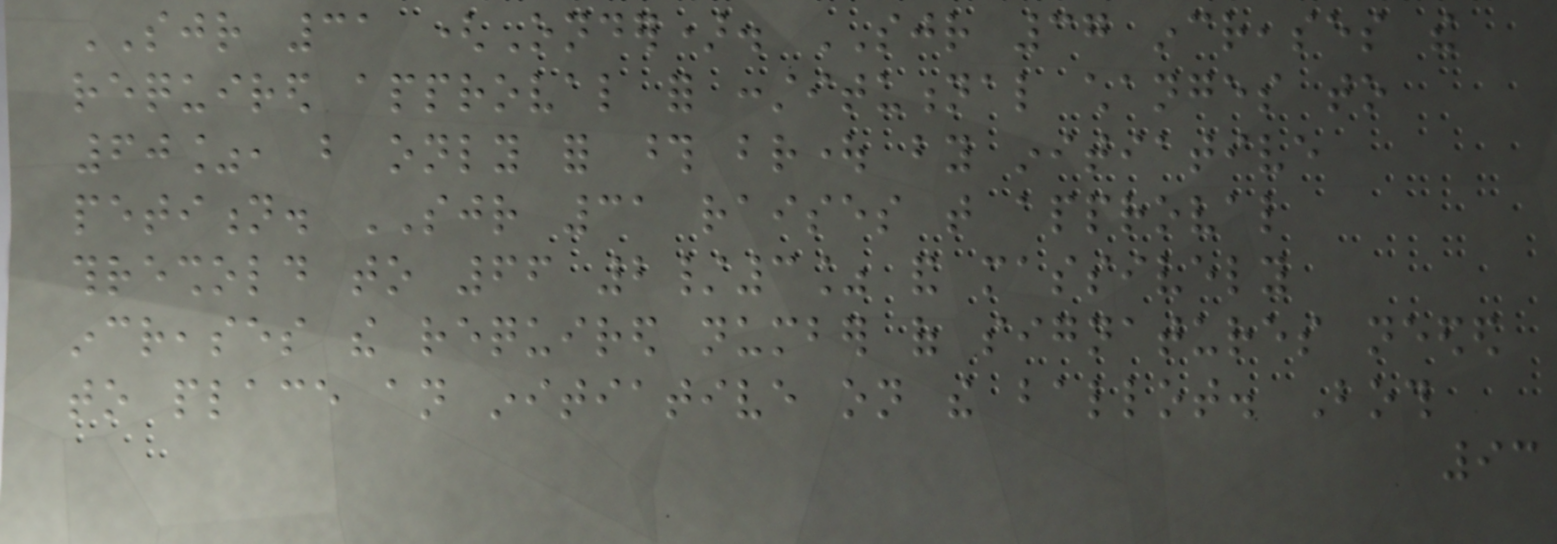SJR 31 (Onder). SJR 37 increases the
required approval for constitutional changes to
60%, but only for those brought by initiative
petition. SJR 31 raises that approval
threshold to 66 2/3% and massively
increases the required number of signatures needed
to place an initiative on the ballot. Both
93
